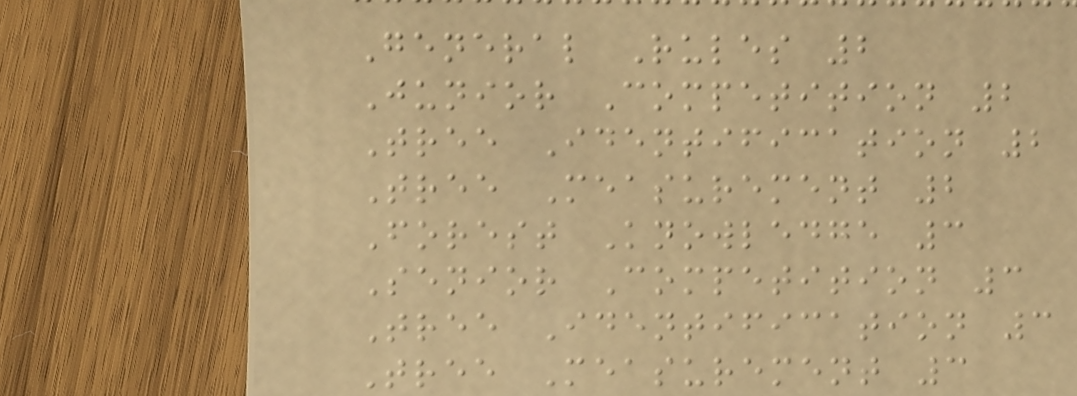General Rules 2
Junior Competition 2
Tree Identification 2
Tree Measurement 2
Forest Knowledge 3
Senior Competition 3
Tree Identification 3
Tree Measurement 3
